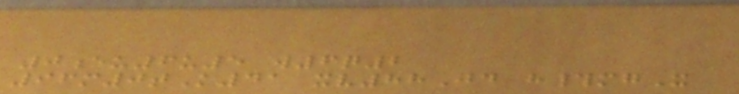0eu6u5 w6q2
96m0tK41 xv88Jd h#mgX
